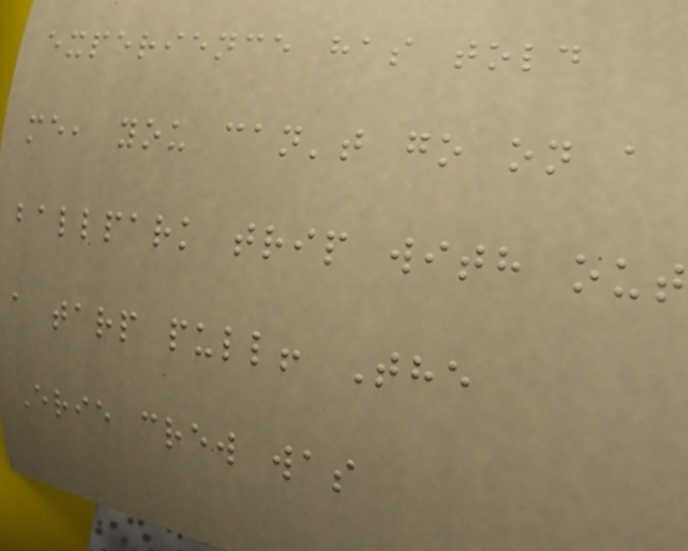experience has told
me, you can't go on a
ballpark trip with out
a tarp pull! The
Erie crew was
